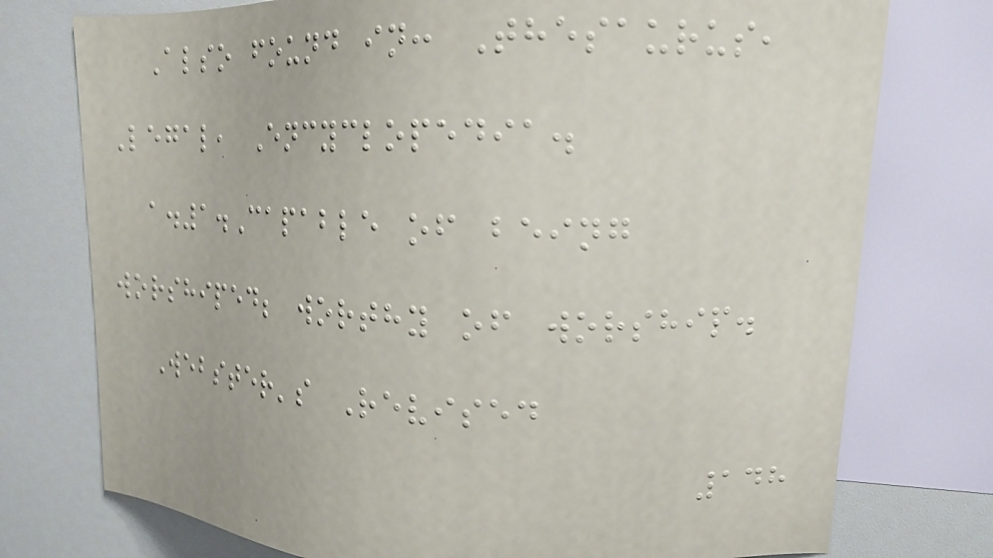Also found in: Thesaurus,
Legal, Encyclopedia.
a.1.Capable of being
worshiped; worthy of worship.
Webster's Revised
148
